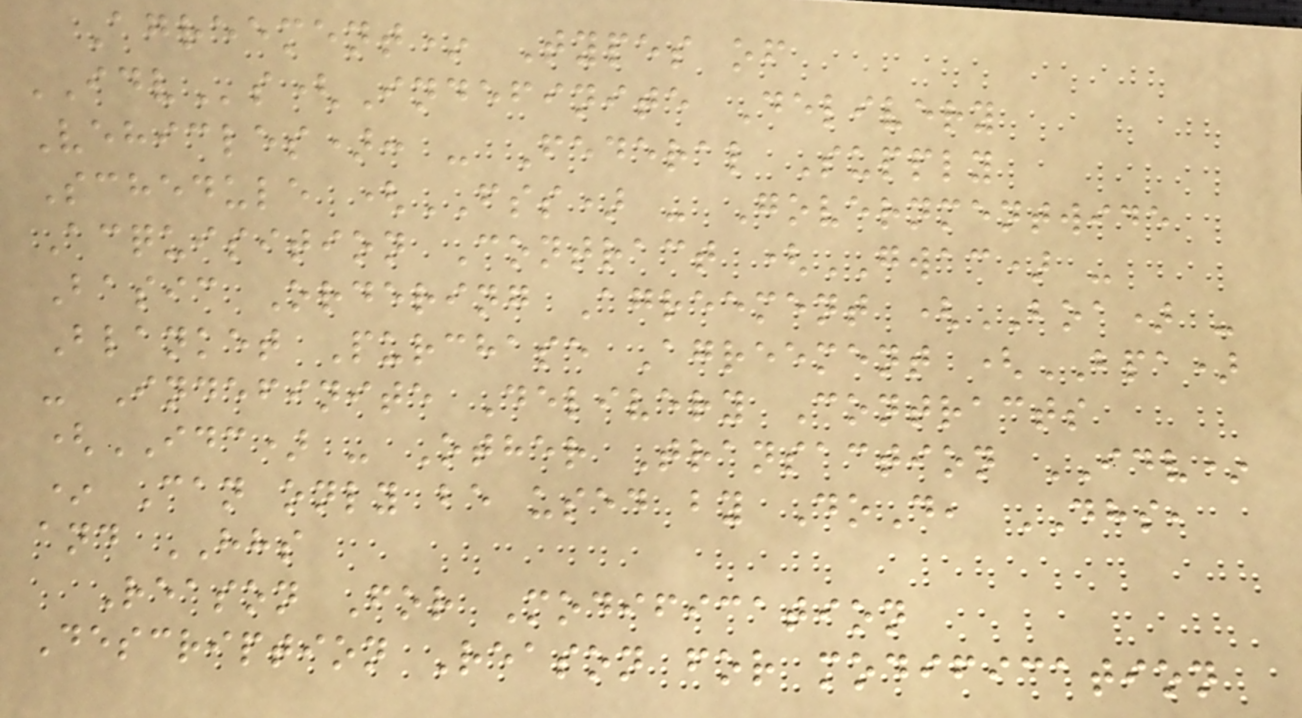Agreement* Types of
IDVs(Indefinite Delivery
Vehicles): - Federal Supply
Schedule (FSS) - Governmentwide
Acquisition Contract (GWAC) -
Basic Ordering Agreement (BOA) -
Blanket Purchase Agreement (BPA)
- Indefinite Delivery Contracts
(IDC) - Other Transaction IDV*
* Can only be used by DoD, DHS,
and HHS
Reason For Modification
Description Reason for modification
